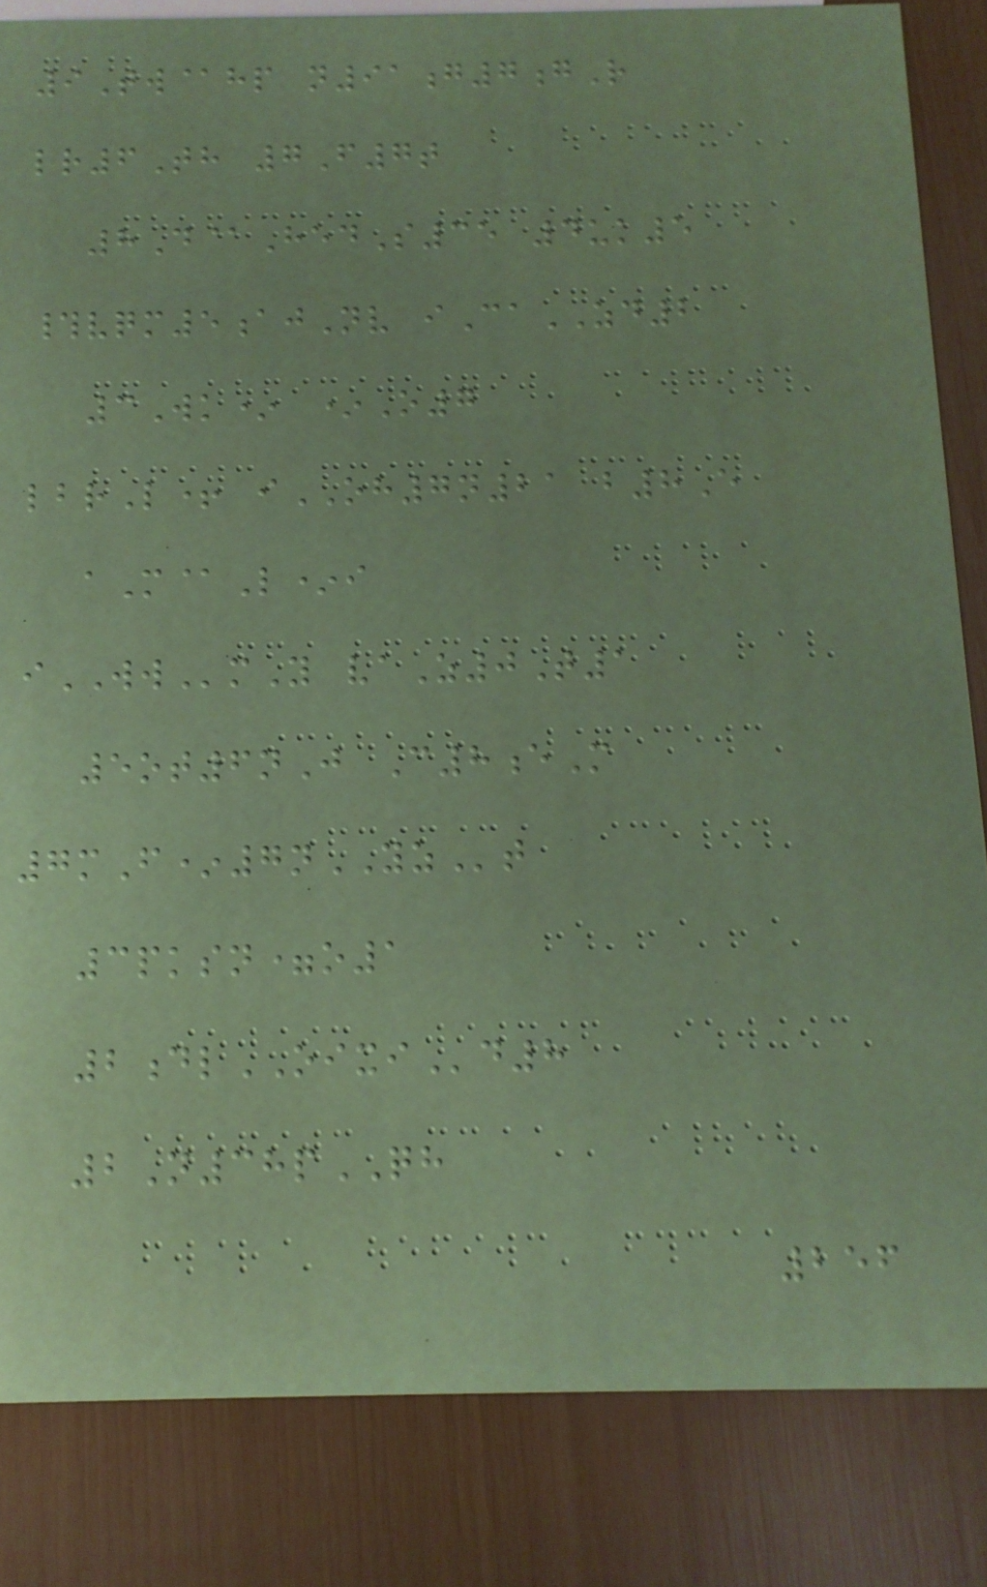9Tw@hp n91g7gR
lr6Th 7F7t
8D@HedS35 4uk5
#vqm5ajNv iCaZD2
3Wk* *O7
lbrL+ iOH7n21 b8E
aM@L*i
iWWmY vaZ0T1
5ot6nJ C8eM
7mF*7nYZt
3pksn=o1
2dlOIXId8
2N38pQH
256
